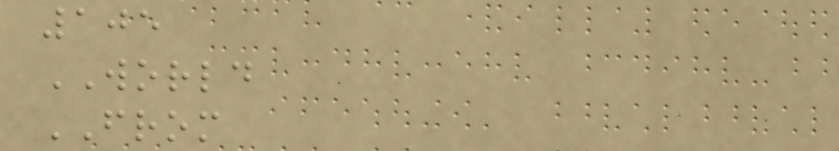105
WORLD
FROM
